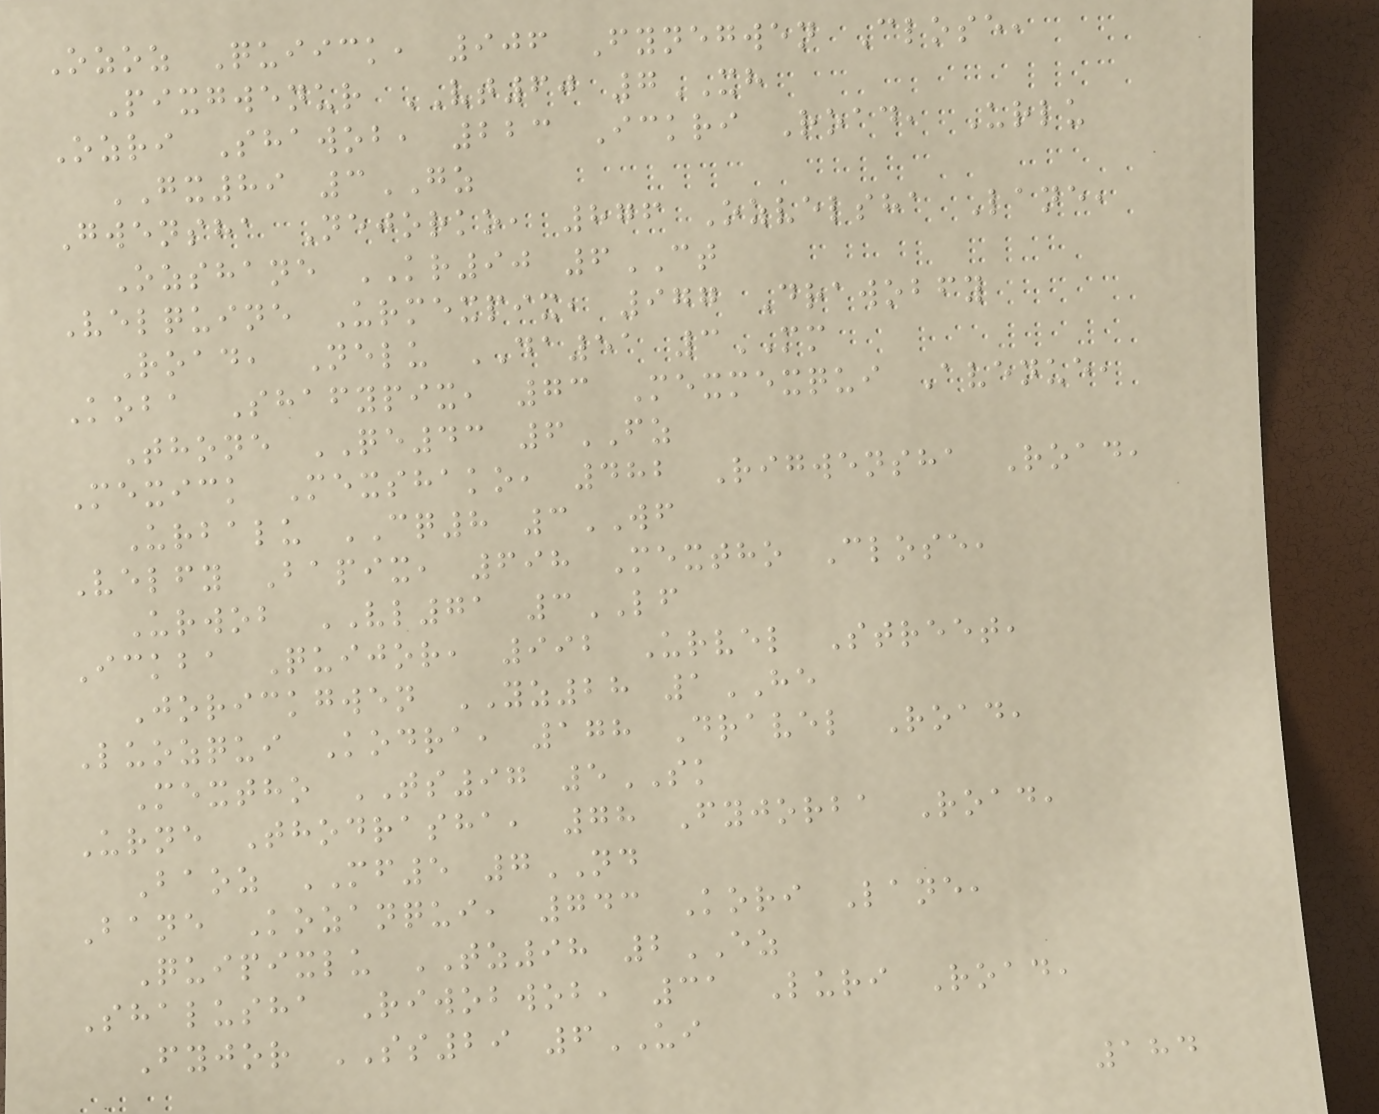Ozoz Quiick, 906 Fynegwen Close,
Pixgwenur VT60 7XH
Ozri Shawob, 223 Ickri Road, Urlu
GX89 3GZ
Gwensha Nejorko, 876 Ozvelsha Lane,
Ozshane KR90 6CT
Velquine Urmexpix, 977 Drawobfy
Road, Nelu DA51 3MM
Koba Shafypix, 73 Mexmexqui Avenue,
Thone QE43 6FZ
Mexick Mexshako, 482 Rigwensha Road,
Urbalu CQ8 3WF
Velfy Bapix, 698 Mextho Close,
Urwob VL71 3LF
Ickba Quijor, 992 Urvel Street,
Jorickgwen YZ28 1HE
Luozqui Kodra, 178 Dravel Road,
Mextho TS97 5SK
Urne Thodrasha, 78 Fyjorba Road,
Baoz MF5 7ND
Bane Kozanqui, 743 Kori Lane,
Quipixlu TZ98 2EZ
Shalusha Riwobwob, 31 Luri Road,
Fyjor SS29 6UI
184
